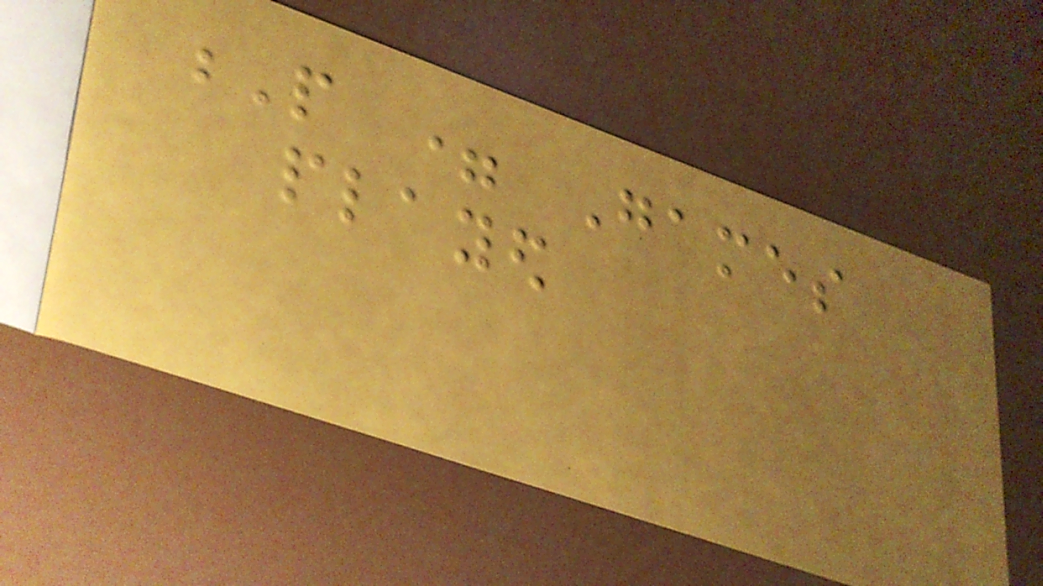P = Games
played
